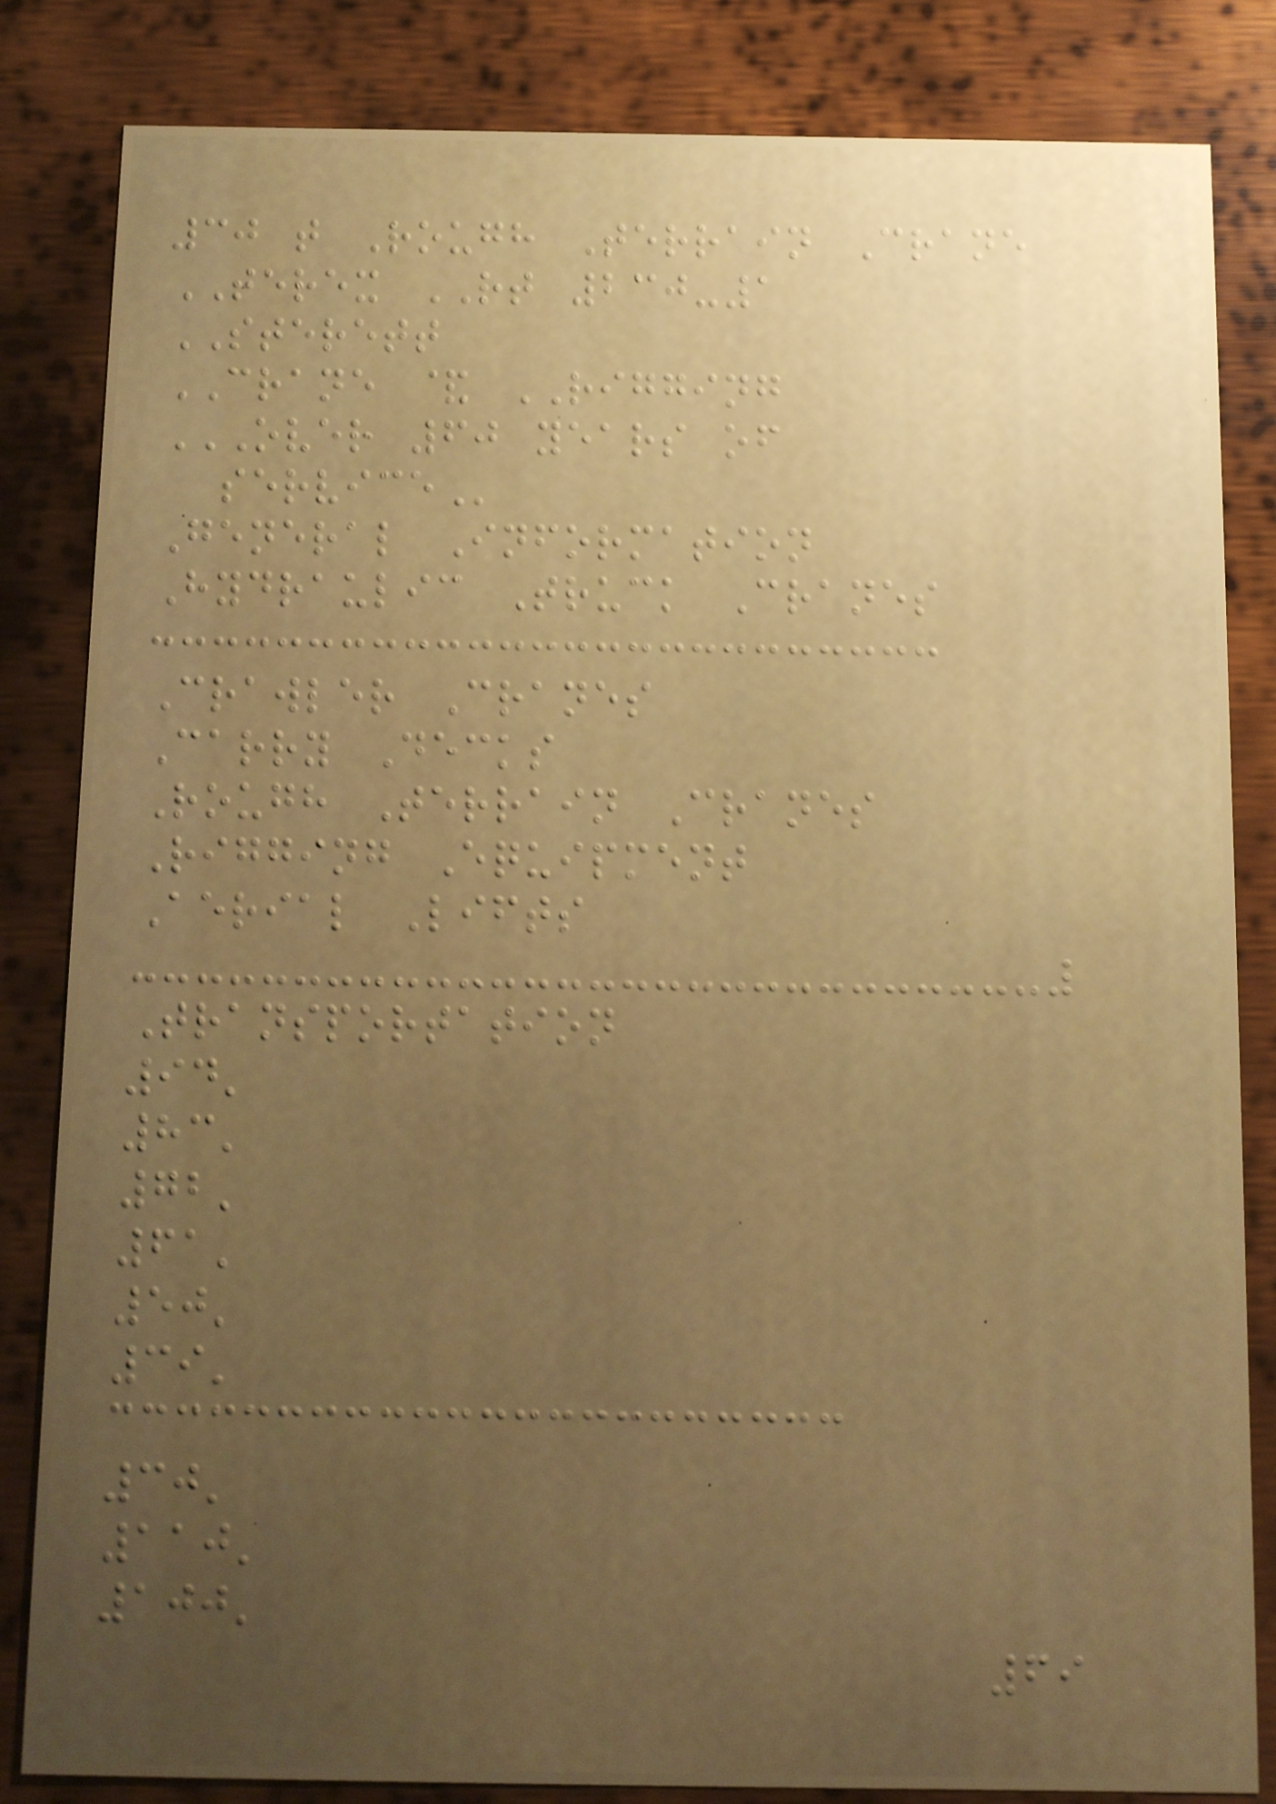30 t Rough Terrain Crane
TEREX RT 230-1
STERETT
CRANE & RIGGING
OVER 60 YEARS OF
SERVICE
General Information
Hydraulic Truck Cranes
Crawler Cranes
Carry Decks
Rough Terrain Cranes
Rigging Equipment
Aerial Lifts
Transportation
94'
83'
72'
61'
50'
39'
30'
110'
100'
69
